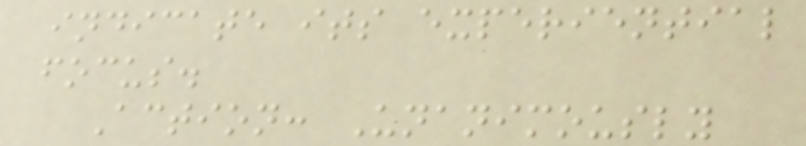indicate its experiential
focus.
Action: Unanimously
